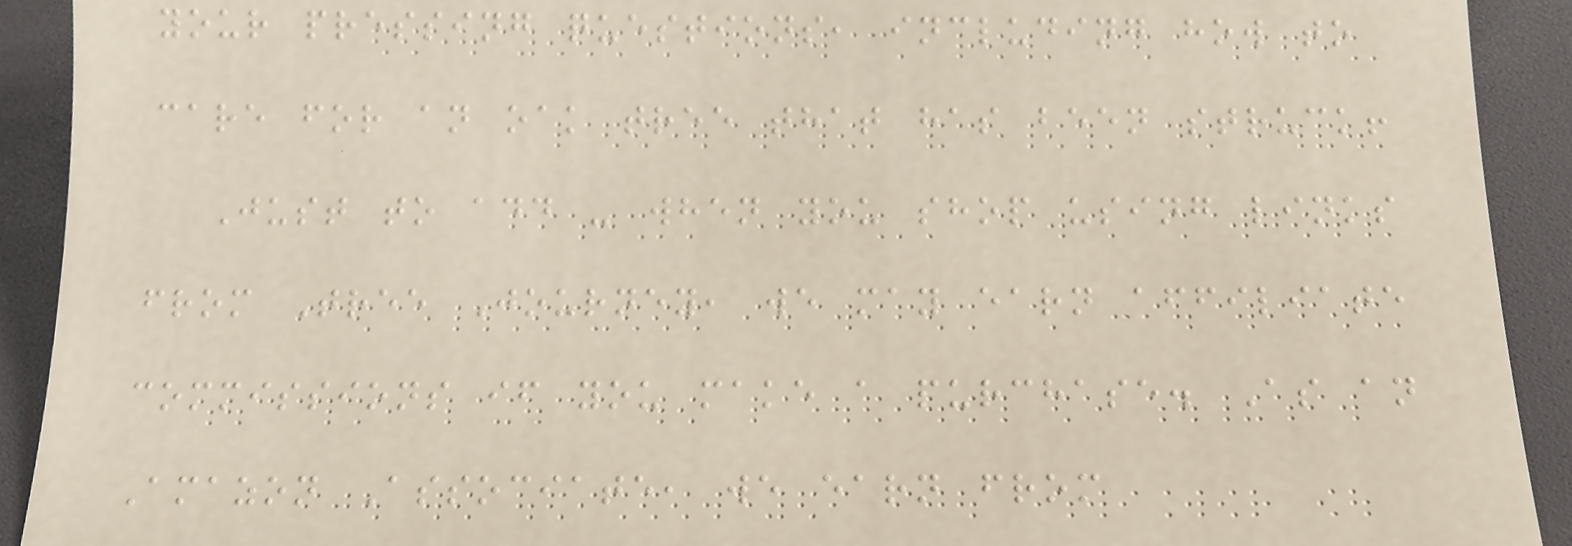your pressing questions, including how to
care for an oak tree that has been struck!
Just to add - when you shop using links
from Tree Journey, we may earn affiliate
commissions if you make a purchase. As an
Amazon Associate, we earn from
